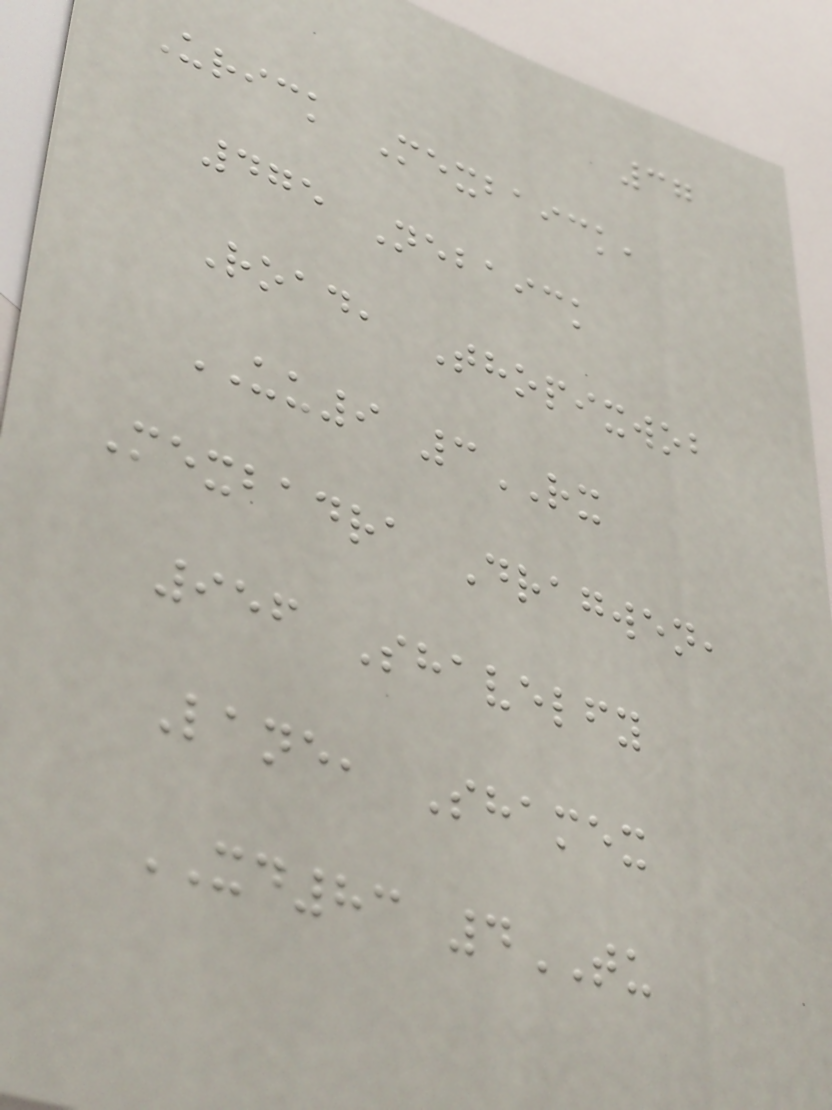37
Urick Mexbaick,
475 Nebaick
Road, Thopixwob
UU9 3RX
Mexbadra Dragwen,
956 Shavelfy
Lane, Shamex
XD83 4TU
